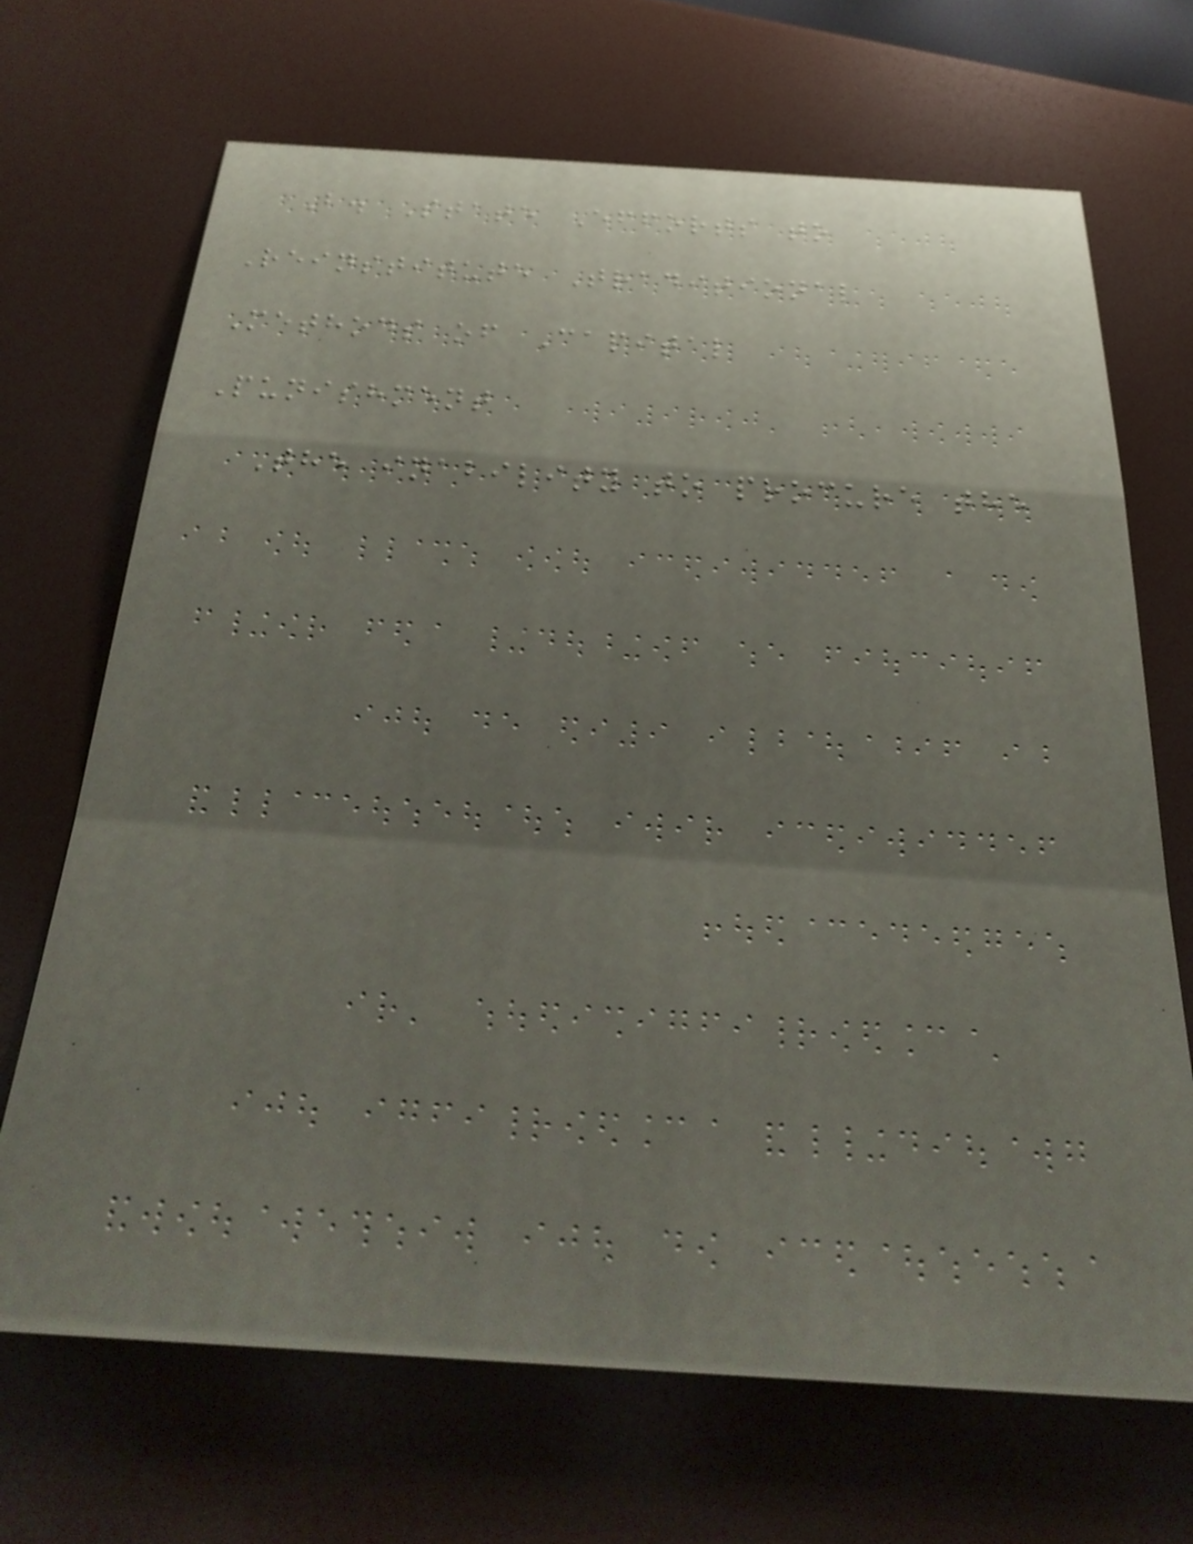B. State Efforts to
Reinstitute Traditional
Methods of Capital
Punishment
The inability to procure the
